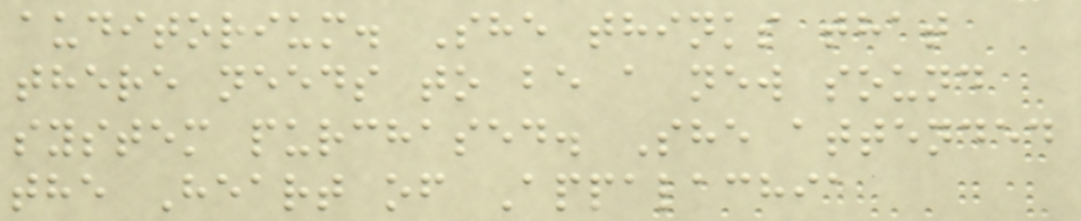auditorium. She thinks that
there needs to be a new sound
system purchased. She attended
the Heart of Appalachia
